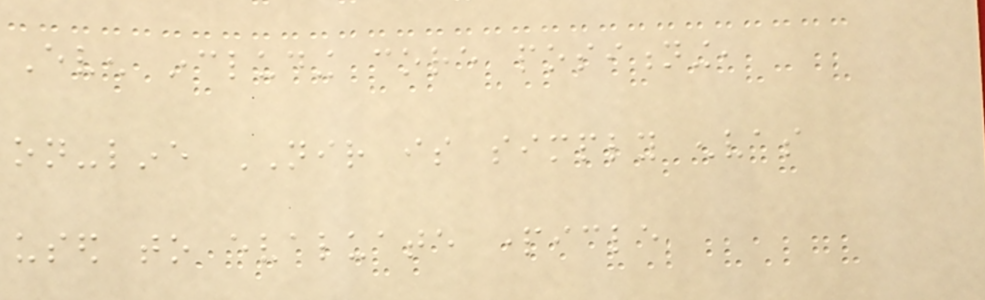Even including core positioning,
on-line NIR is simply envas
used to evaluate particle
